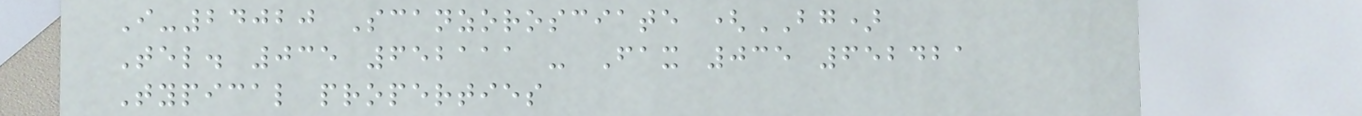I-24020 Scanzorosciate (BG)
Tel. 035 652111 - Fax 035 652421
Typical properties
